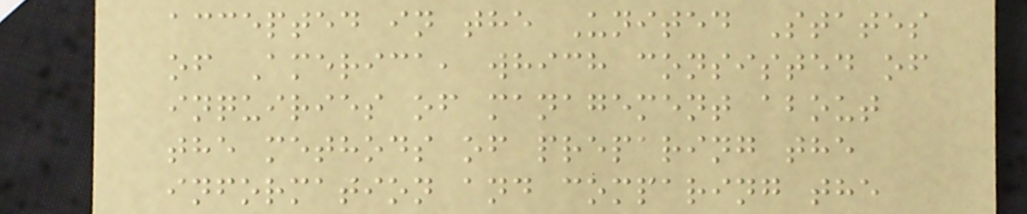accepted in the United States
of America, which consisted of
inquiries of management about
the methods of preparing the
information and comparing the
